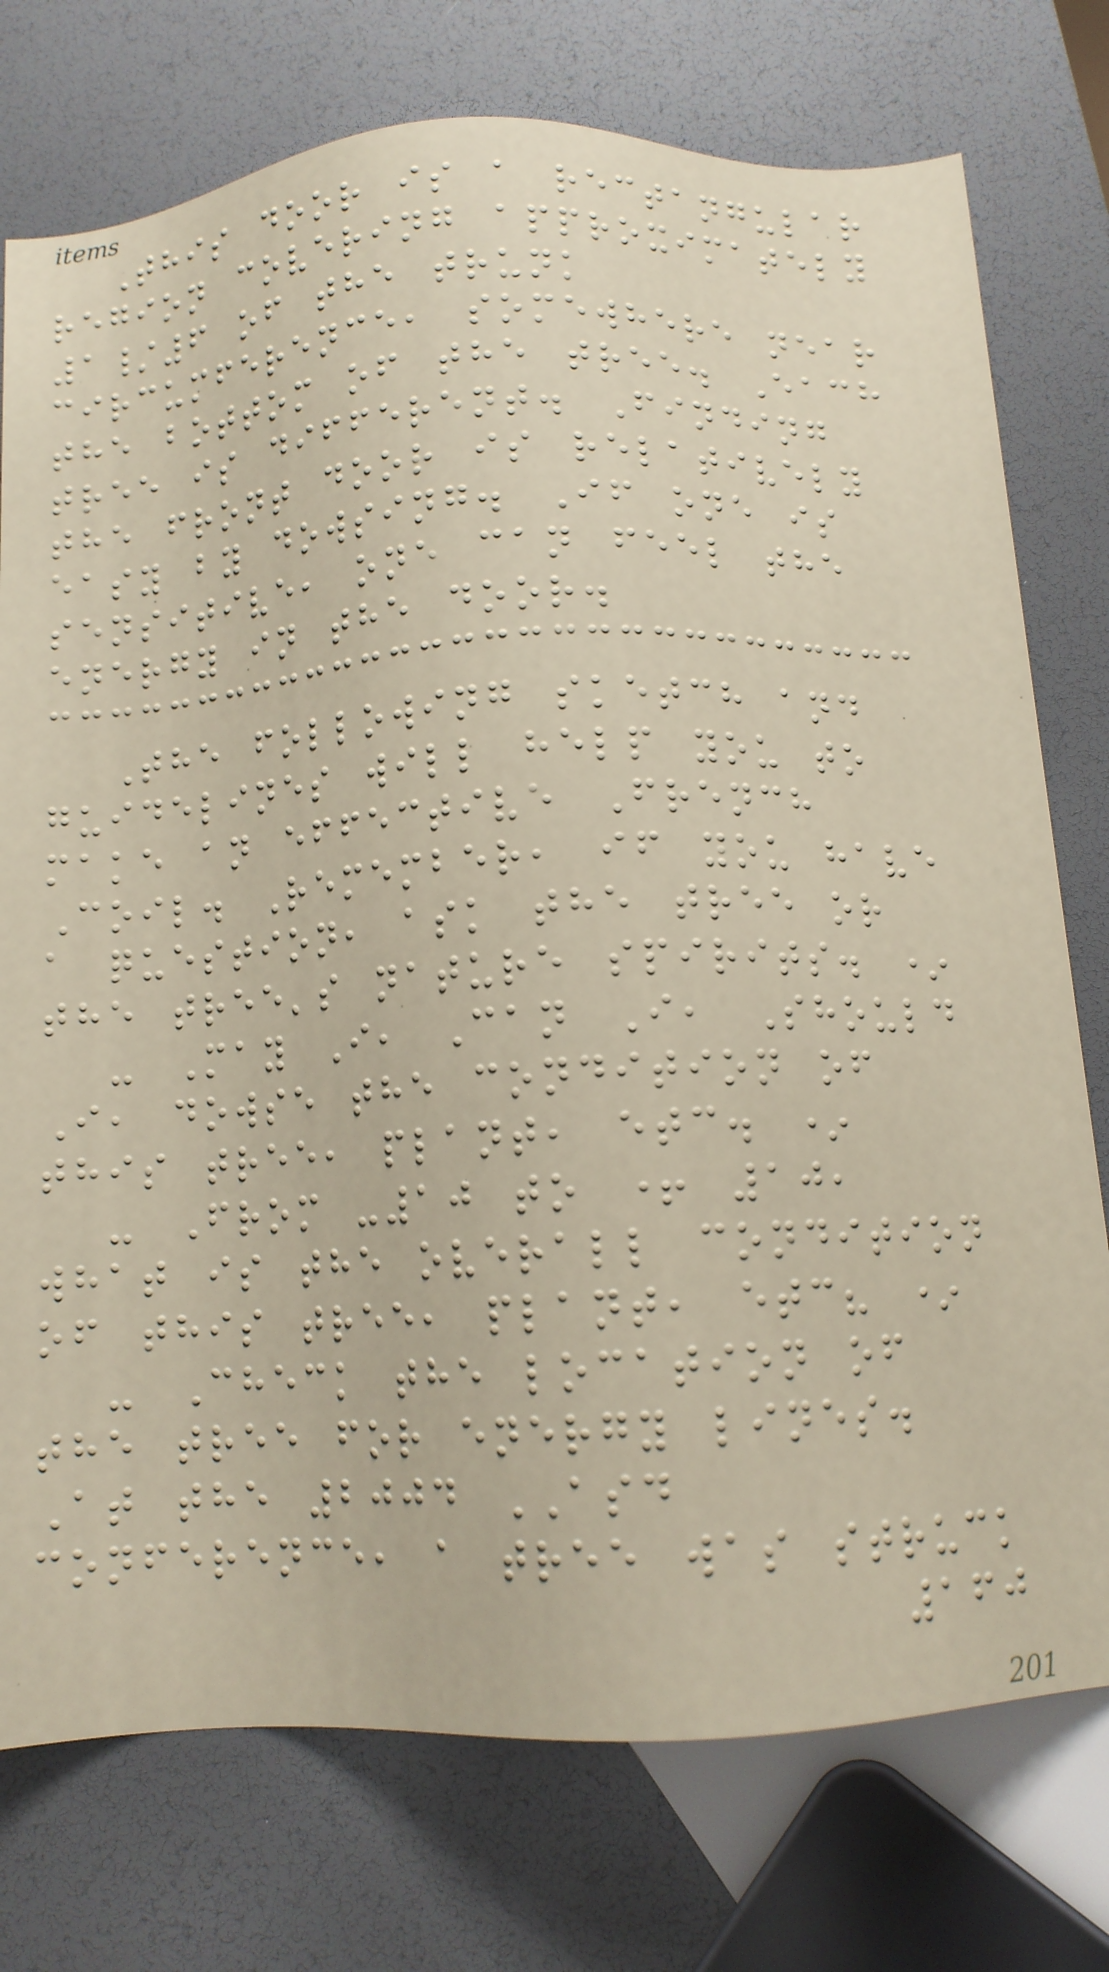This door is a rectangular
region covering approximately
1/6 of the trunk
circumference, somewhere near
the bottom of the tree. Each
tree is different. Finding
the front door is relatively
easy by dowsing. If one is
sensitive, one can feel the
energy in the door.
The following sketch and
guidelines will help you to
make an effective French
Coil. Remember, if you have
a question, ask the tree or
the tree's nature spirits. *
- May I, Can I, Should
I, dowse the condition of
this tree, plant, etc. *
- From -10 to + 10,
what is the overall condition
of this tree, plant, etc? *
- Check the location of
the tree for energy lines.
At the 2004 ASD
conference, a tree was struck
160
